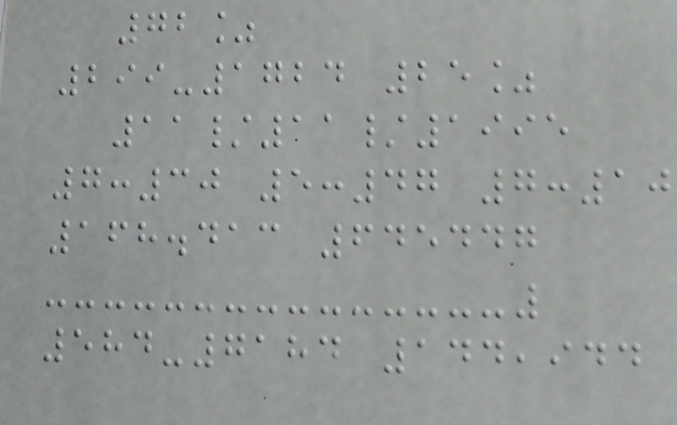72%
299-1724 25%
11/11/1995
7:30 5:47 7:10
168.413 645447
584-7184 144,944
